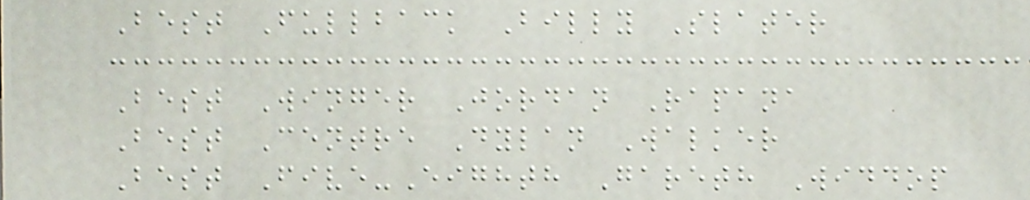Best Fullback Billy Slater
Best Winger Jordan Rapana
Best Centre Dylan Walker
Best Five-Eighth Gareth Widdop
